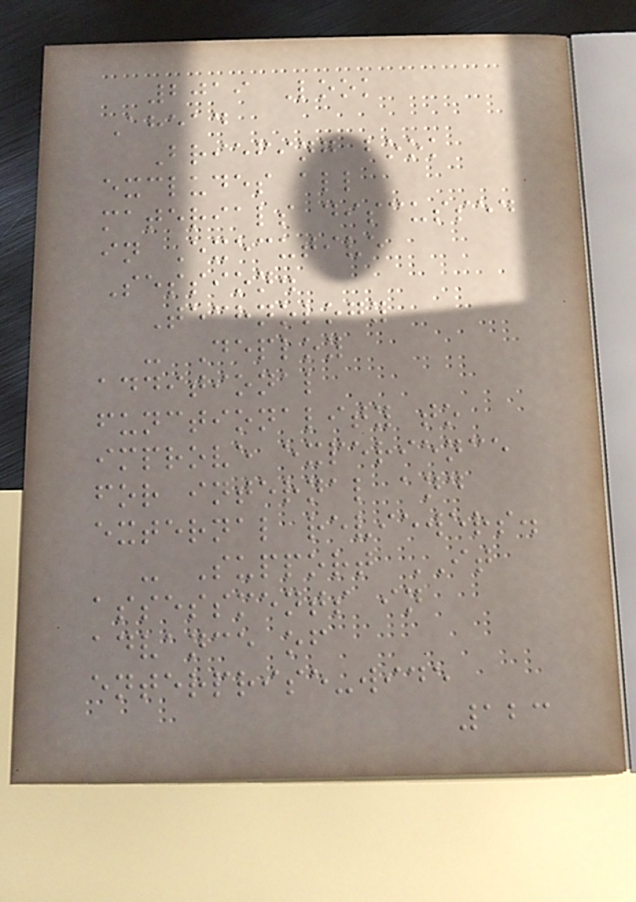2019 Look
Ahead
Briefing book
excludes all
materials discussed
in Executive
Session.
Technology
- Deploy
additional
functionality to
improve experience
for internal and
external reviewers.
- Support IT
assessments in
advance of
enterprise-wide
123
